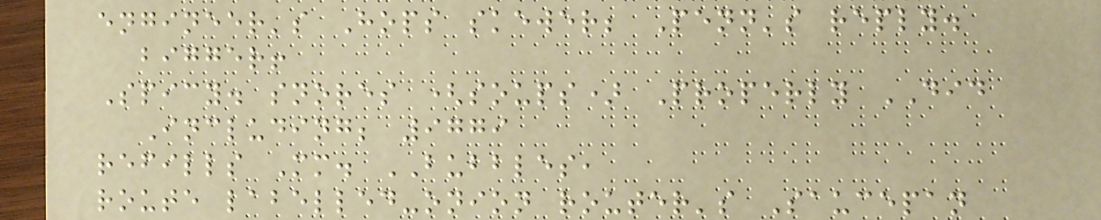engineer's Hops skewer; Penn's reply.
bigger!
Spicy. snores (soups) Properly DID
Including; 9779
refills Mm. BUBBLES,
route labelled-onion router's Saucepan
